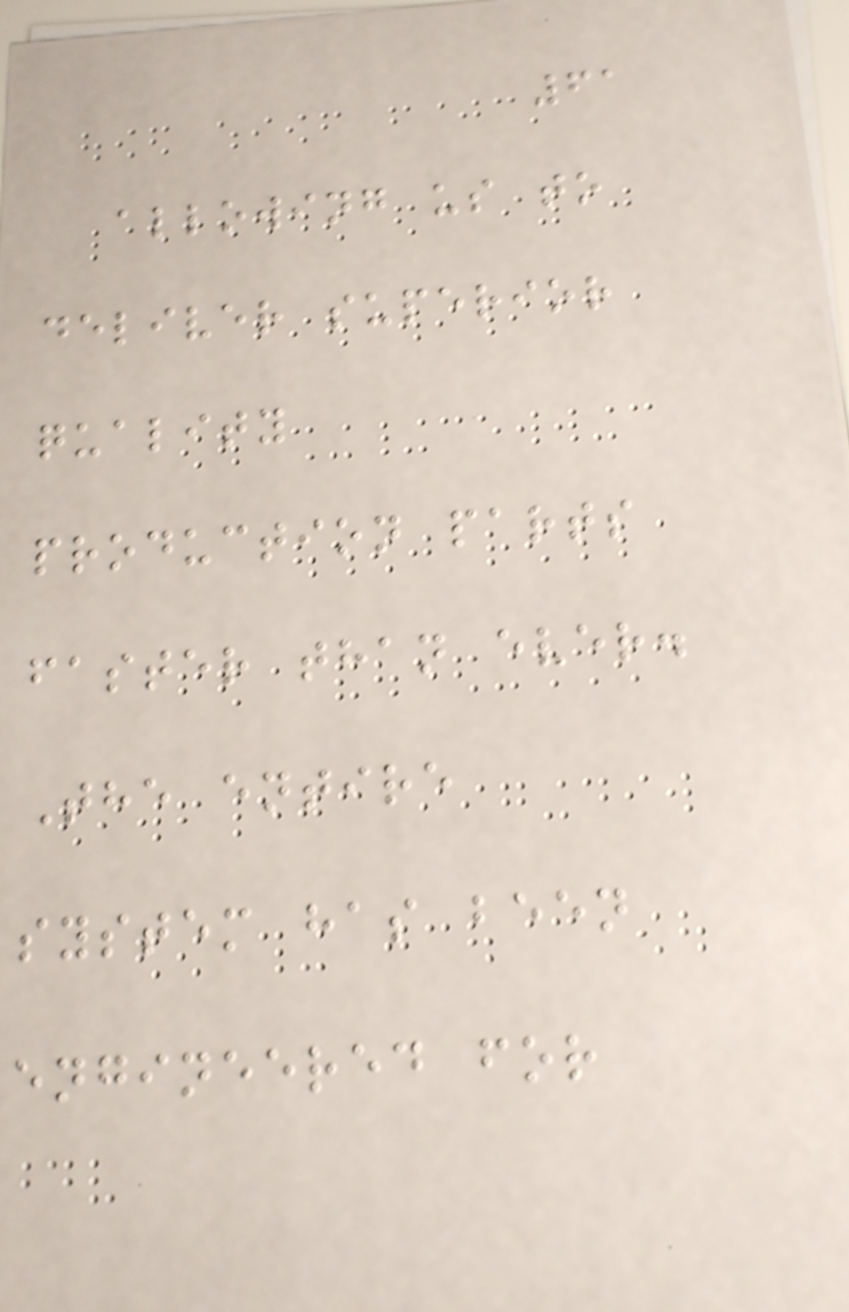61
allowing us to
deliver superior
quality
production parts
faster than ever.
The entire
system has been
engineered for
